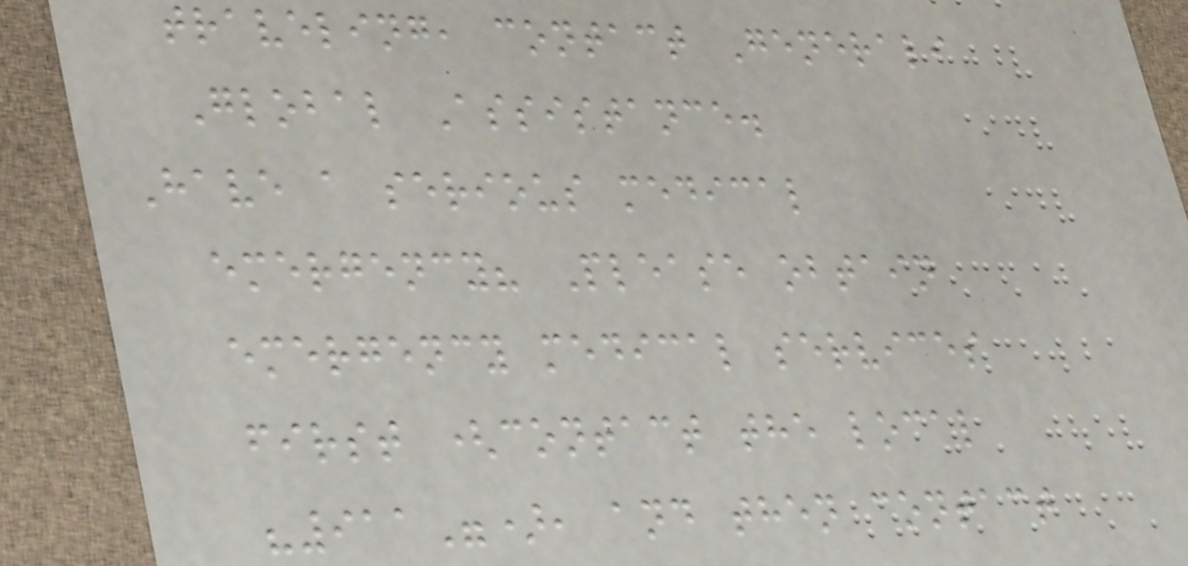traveling, contact Generali
Global Assistance.
Have a serious medical
emergency? Please obtain
emergency medical services
first (contact the local
"911"), and then contact
